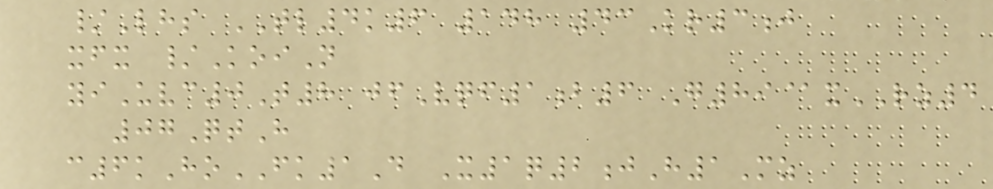/Lhs TL4k6 148 43Kr3j
xfx /KoiN
yiUvc0T8 jfVqf1b6 G89@xRZ4
07QtH
c6kHoFK1D X1q2jH1Mz
